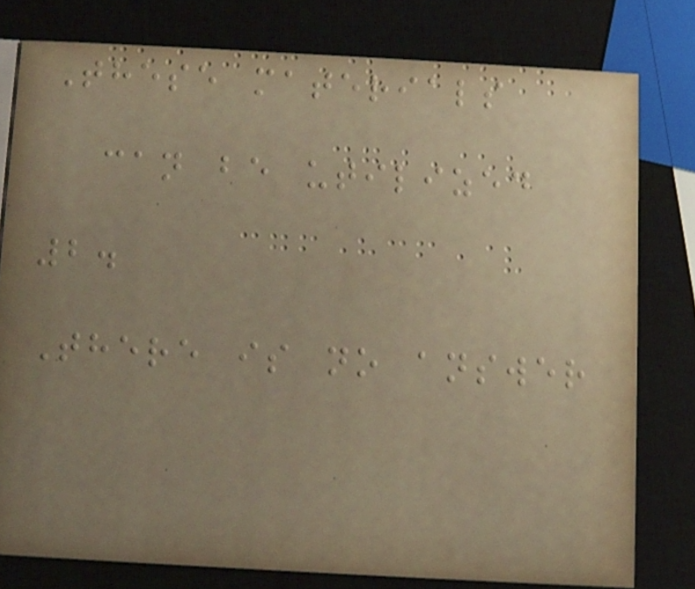These materials
can be utilized
2.
There is no answer
